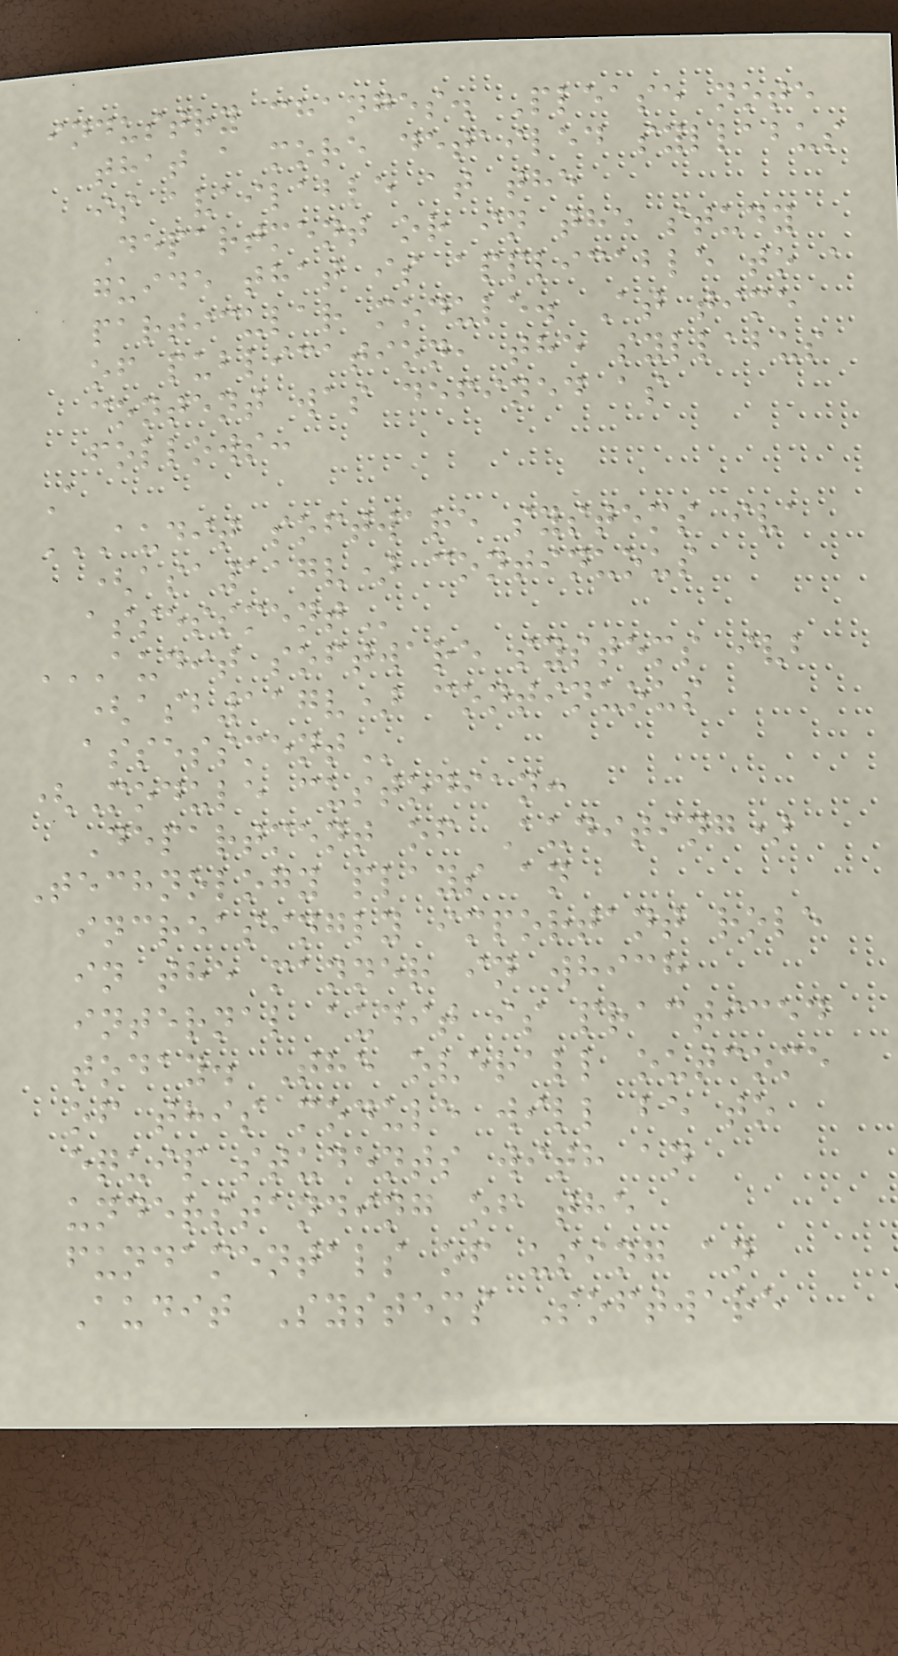industry changes. Please note
that a more detailed syllabus
is available at the
Department or in the study
guide that is applicable to a
particular module. At time
of publication, the syllabus
content was defined as
follows:
A
AUDIT SOFTWARE SYSTEMS IVA
(ASA117V) CONTINUOUS
ASSESSMENT
AUDIT SOFTWARE SYSTEMS IVB
(ASB117V) CONTINUOUS
ASSESSMENT
(Module custodian:
Department of Auditing)
Technology plays an
increasingly important role
in the manner in which
internal audit is practiced
today. The overall outcome
of this module will be to
equip students with an
understanding of the
fundamentals of using an
Audit Systems Software
